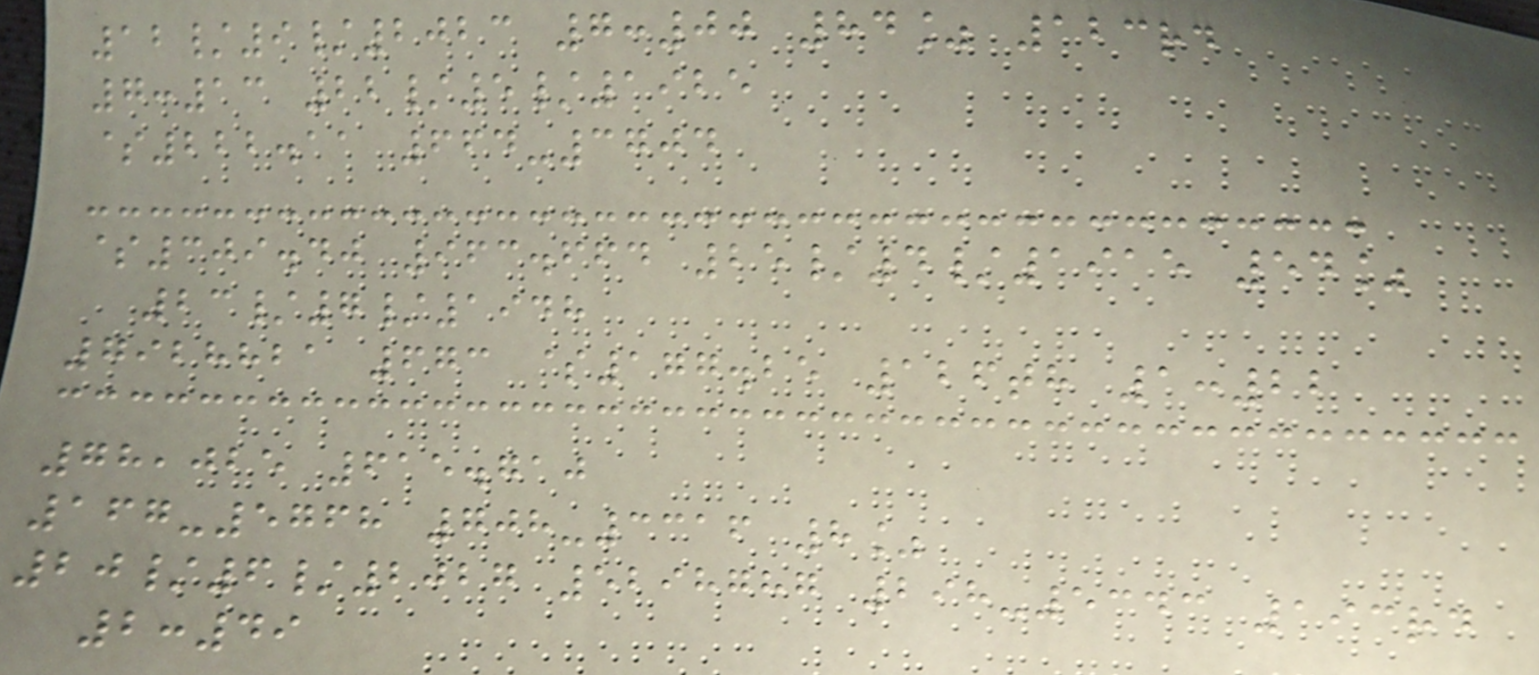12/9/2023 7:00 84% 123rd
7:13 22/5/1925
$222.11 664-3704
$309.40 963.664 25/4/1915 54%
23/7/1948
7928821 673 $177.25 126th 1:22
78,025 615.710
167-5768 708-3316 8%
20/6/2027 5298787 298-5343 193rd
2:49
